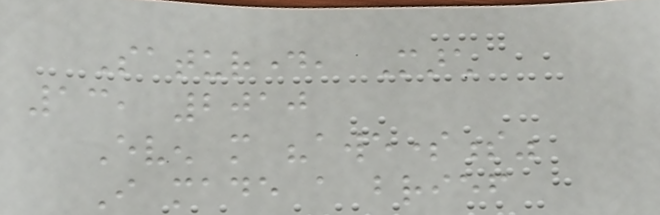Saturday, March
13, 2010
Even more "awesomeness"
I made a brief
